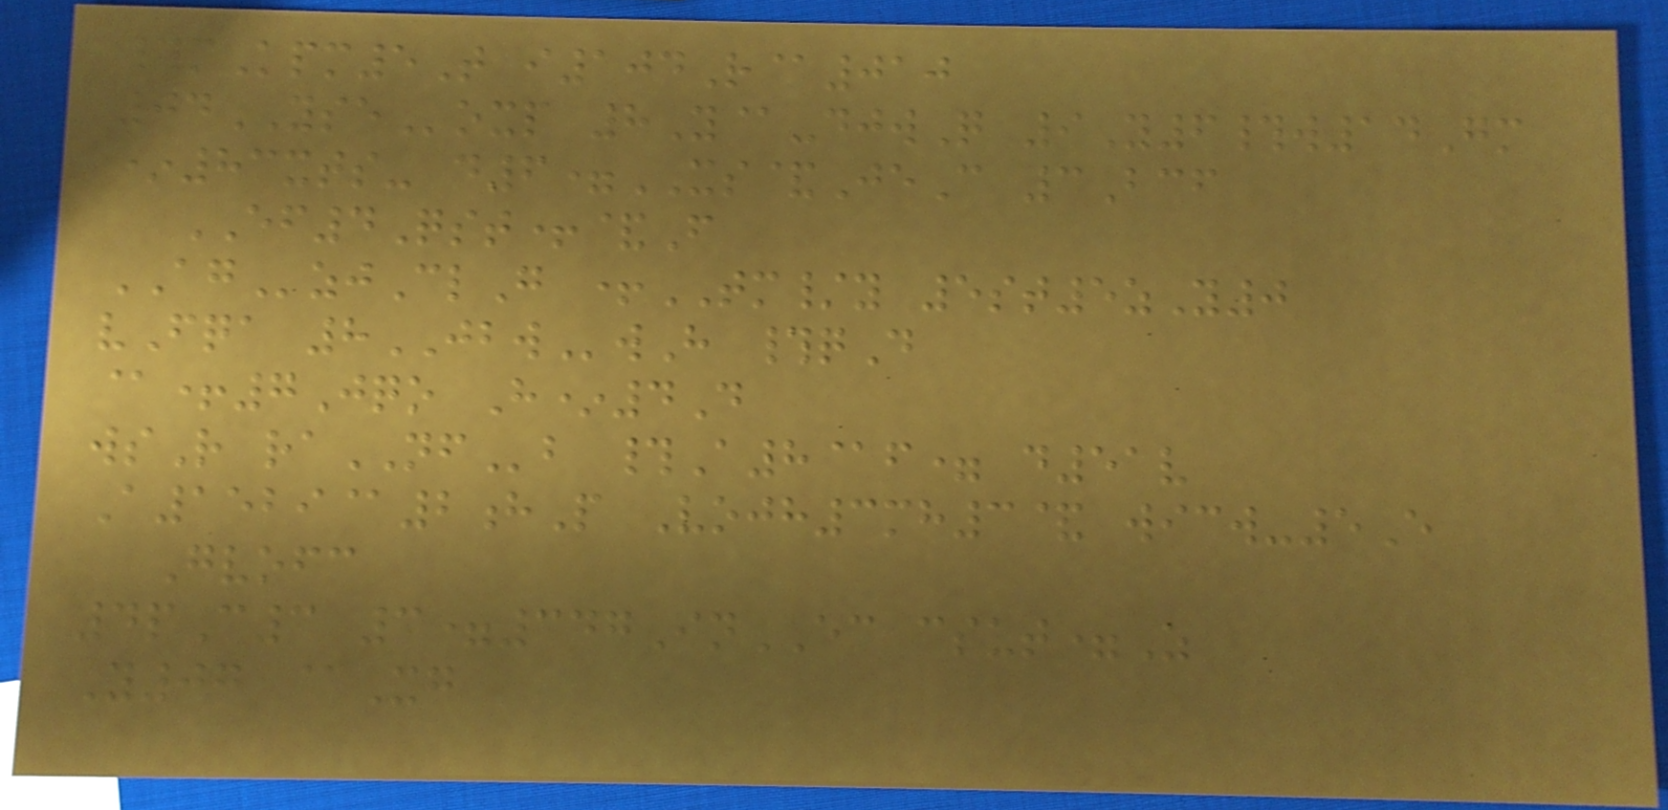#mKpm5T i104R@010
04YSEoxp 8Y@-djwQ 9Y6#w14Gm
*83xts- d6=XS&JeC 3Bcf
EF4Qst+&F
AGzjClG +TM/y 5st5zY0
vFqa 8JBWwH #qD
@+7Jqo H*4D
wsR raNFb #A8@f= d51v
A1529@2hP Vojh3mh3& wicw-5E
Gvofc
4pC3 3=347InEC csut=Z
Y07 @Xg
